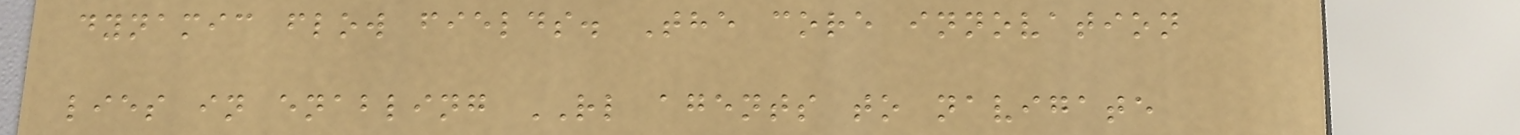dynamic flow fields. The core innovation
lies in enabling RL agents to navigate
